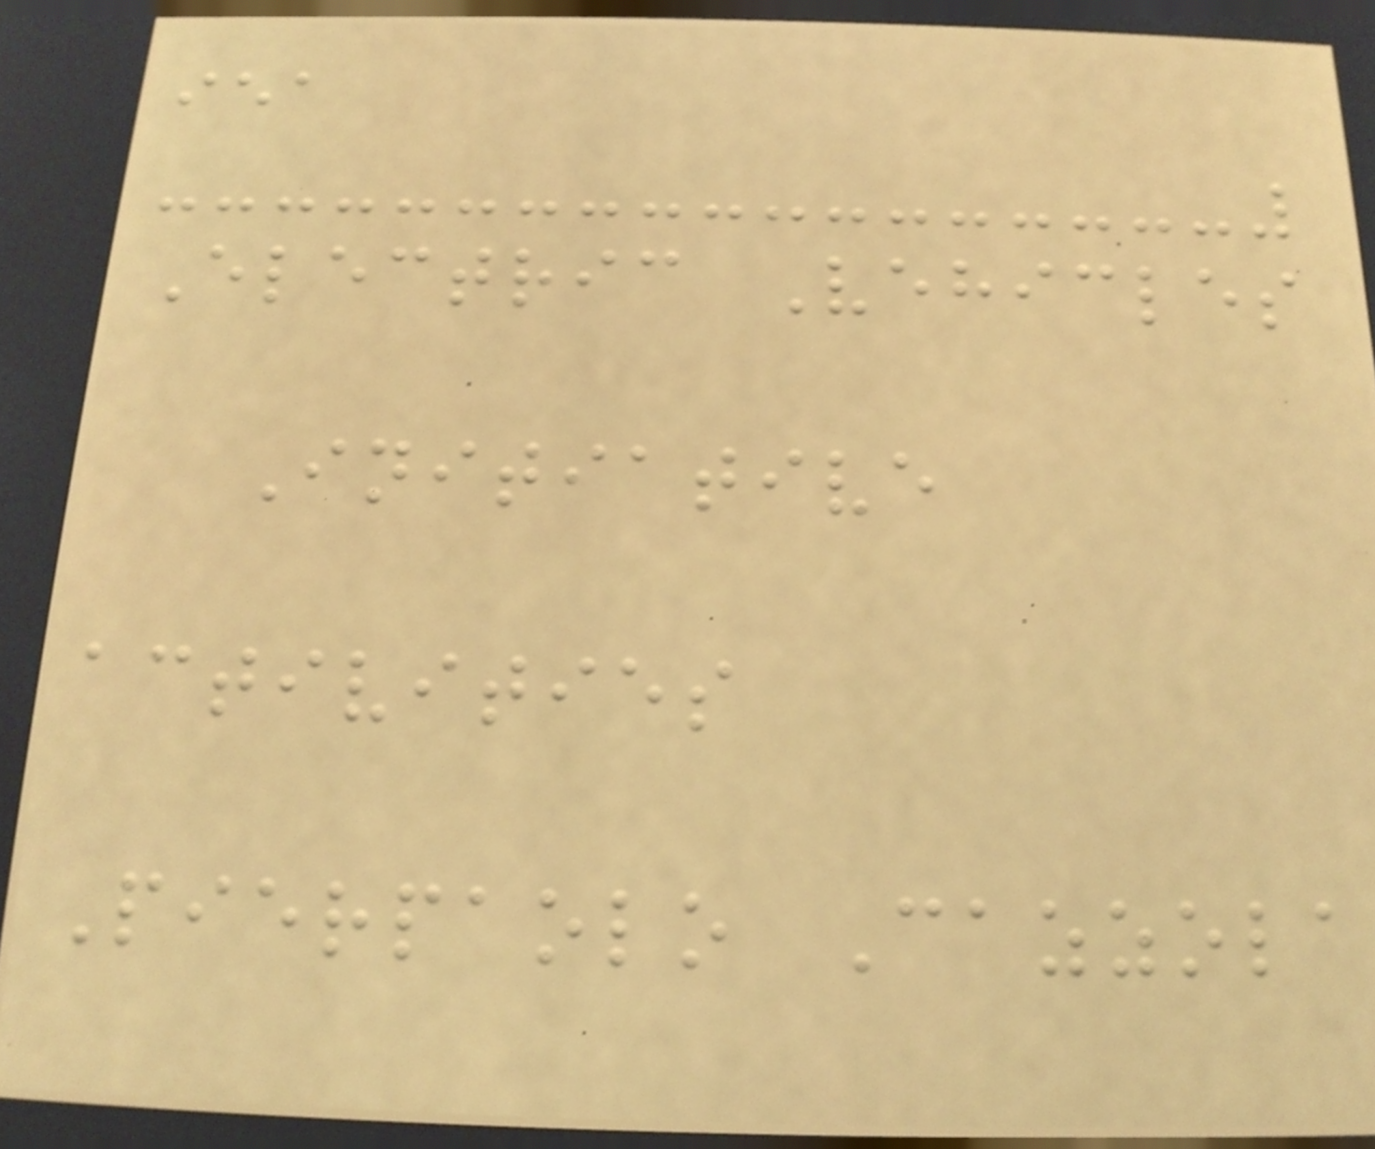iea
Electric Vehicles
Initiative
activities
Pierpaolo Cazzola
